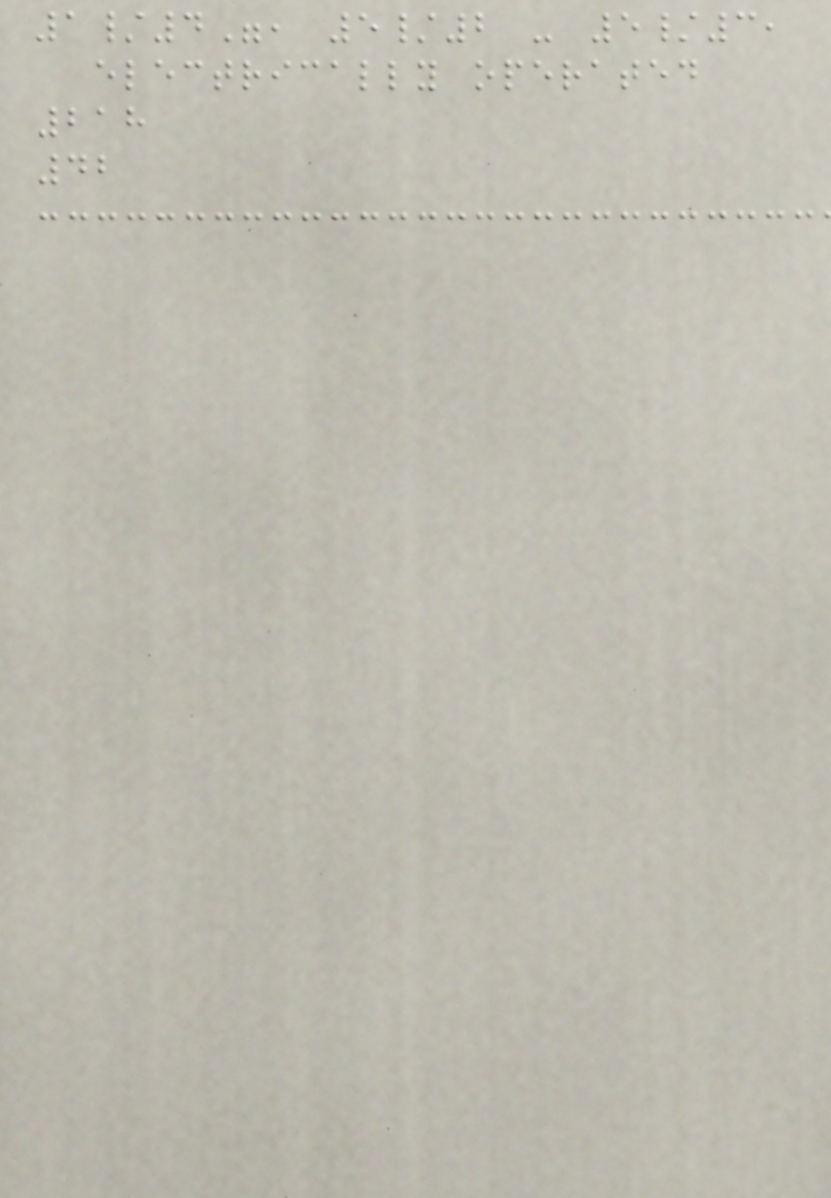1/4", 5/2 - 5/3,
electrically operated
218
42
